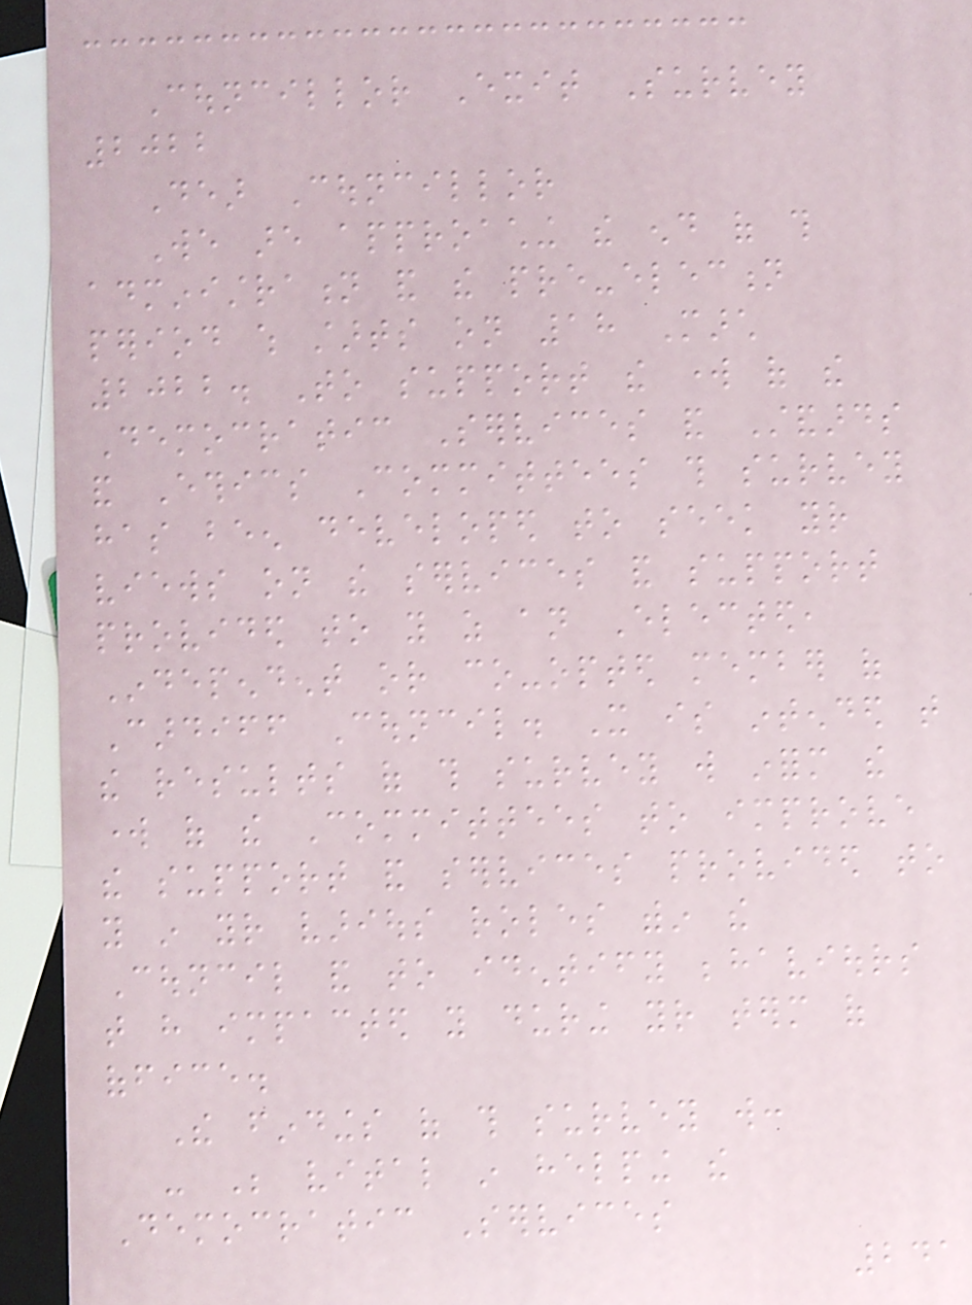Councillor Exit Survey
2022
Dear Councillor
We are approaching the end of this
administration and the pre-election
period which starts on 18 March
2022. To support the work of the
Democratic Services and Standards
and Ethics Committees this survey
has been developed to seek your
views on the services and support
provided to you as an Elected,
Independent or co-opted member of
Cardiff Council. It is intended that
the results of this survey will inform the
work of the Committees to improve
the support and services provided to
you in your various roles within the
Council and to identify behaviours
that have impacted you during your term of
office.
The findings of this survey will:
- Be vital in helping the
Democratic Services
241
